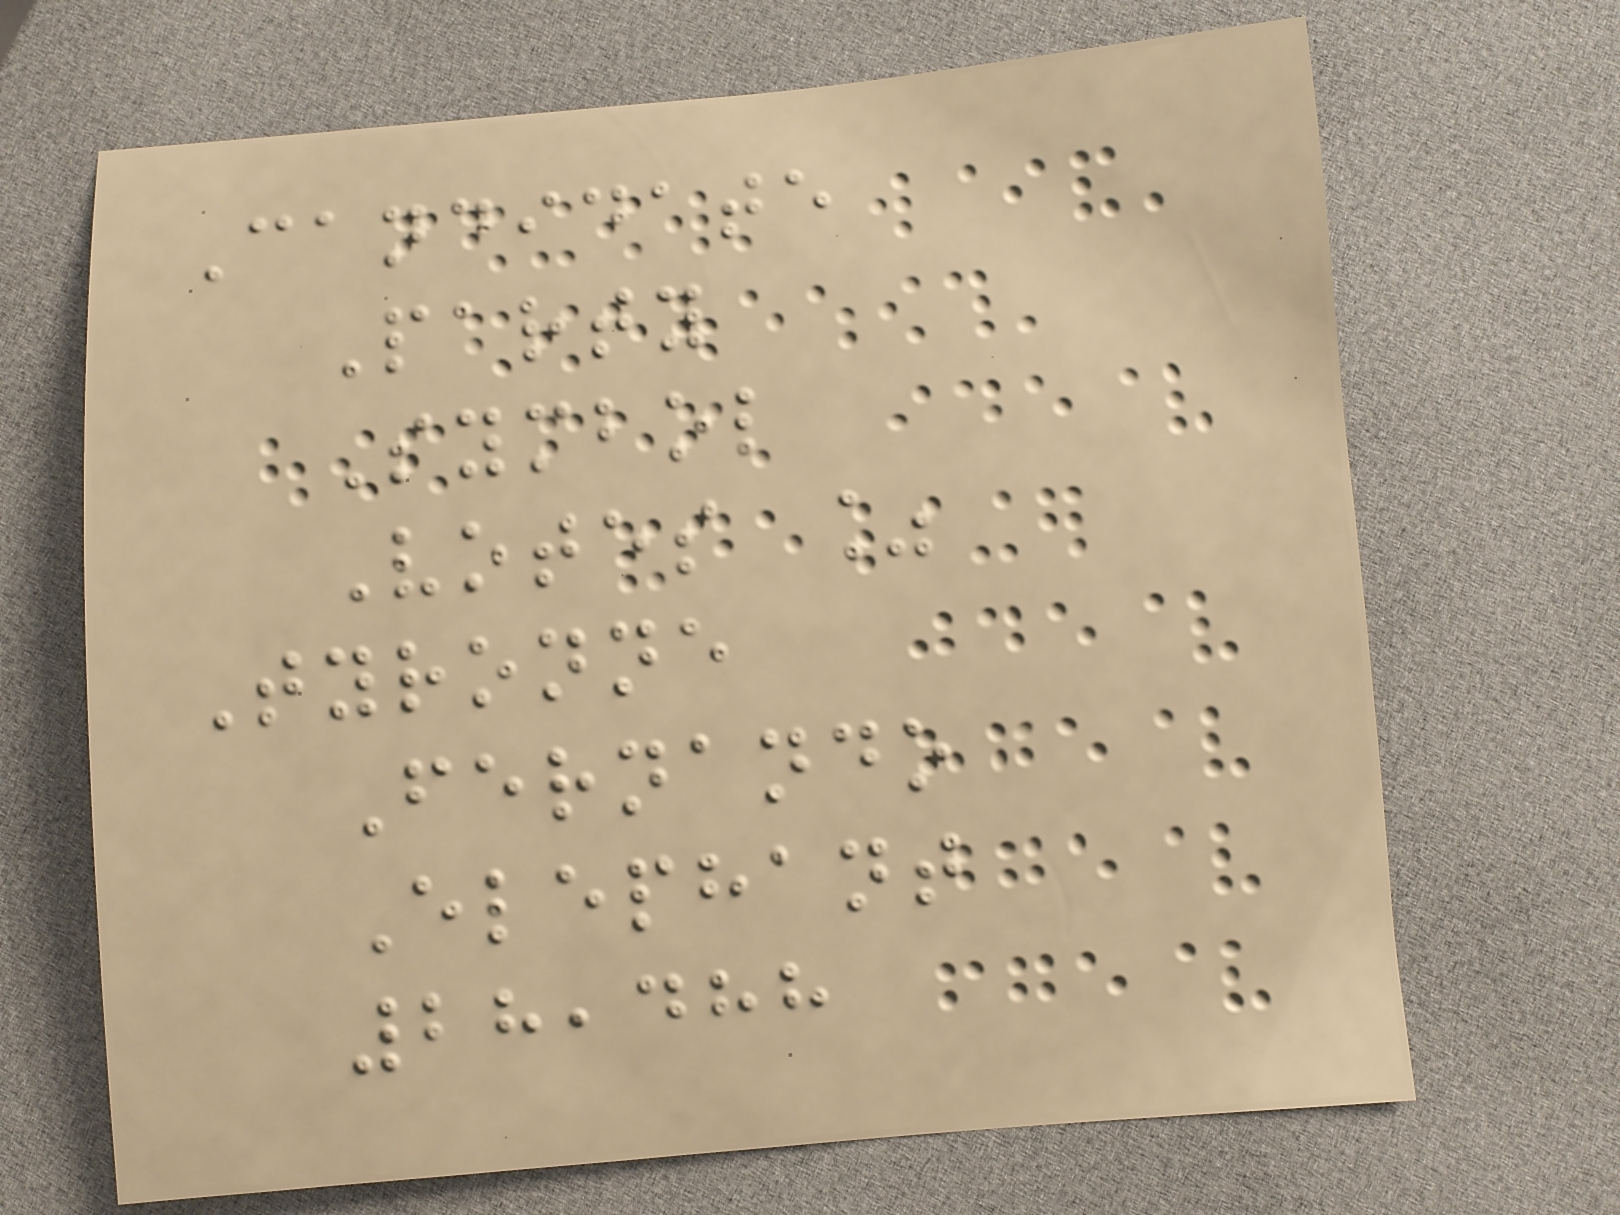Candidate
Party
Symbol
Votes %
Tyronne
Fernando
Elephant
28,488
